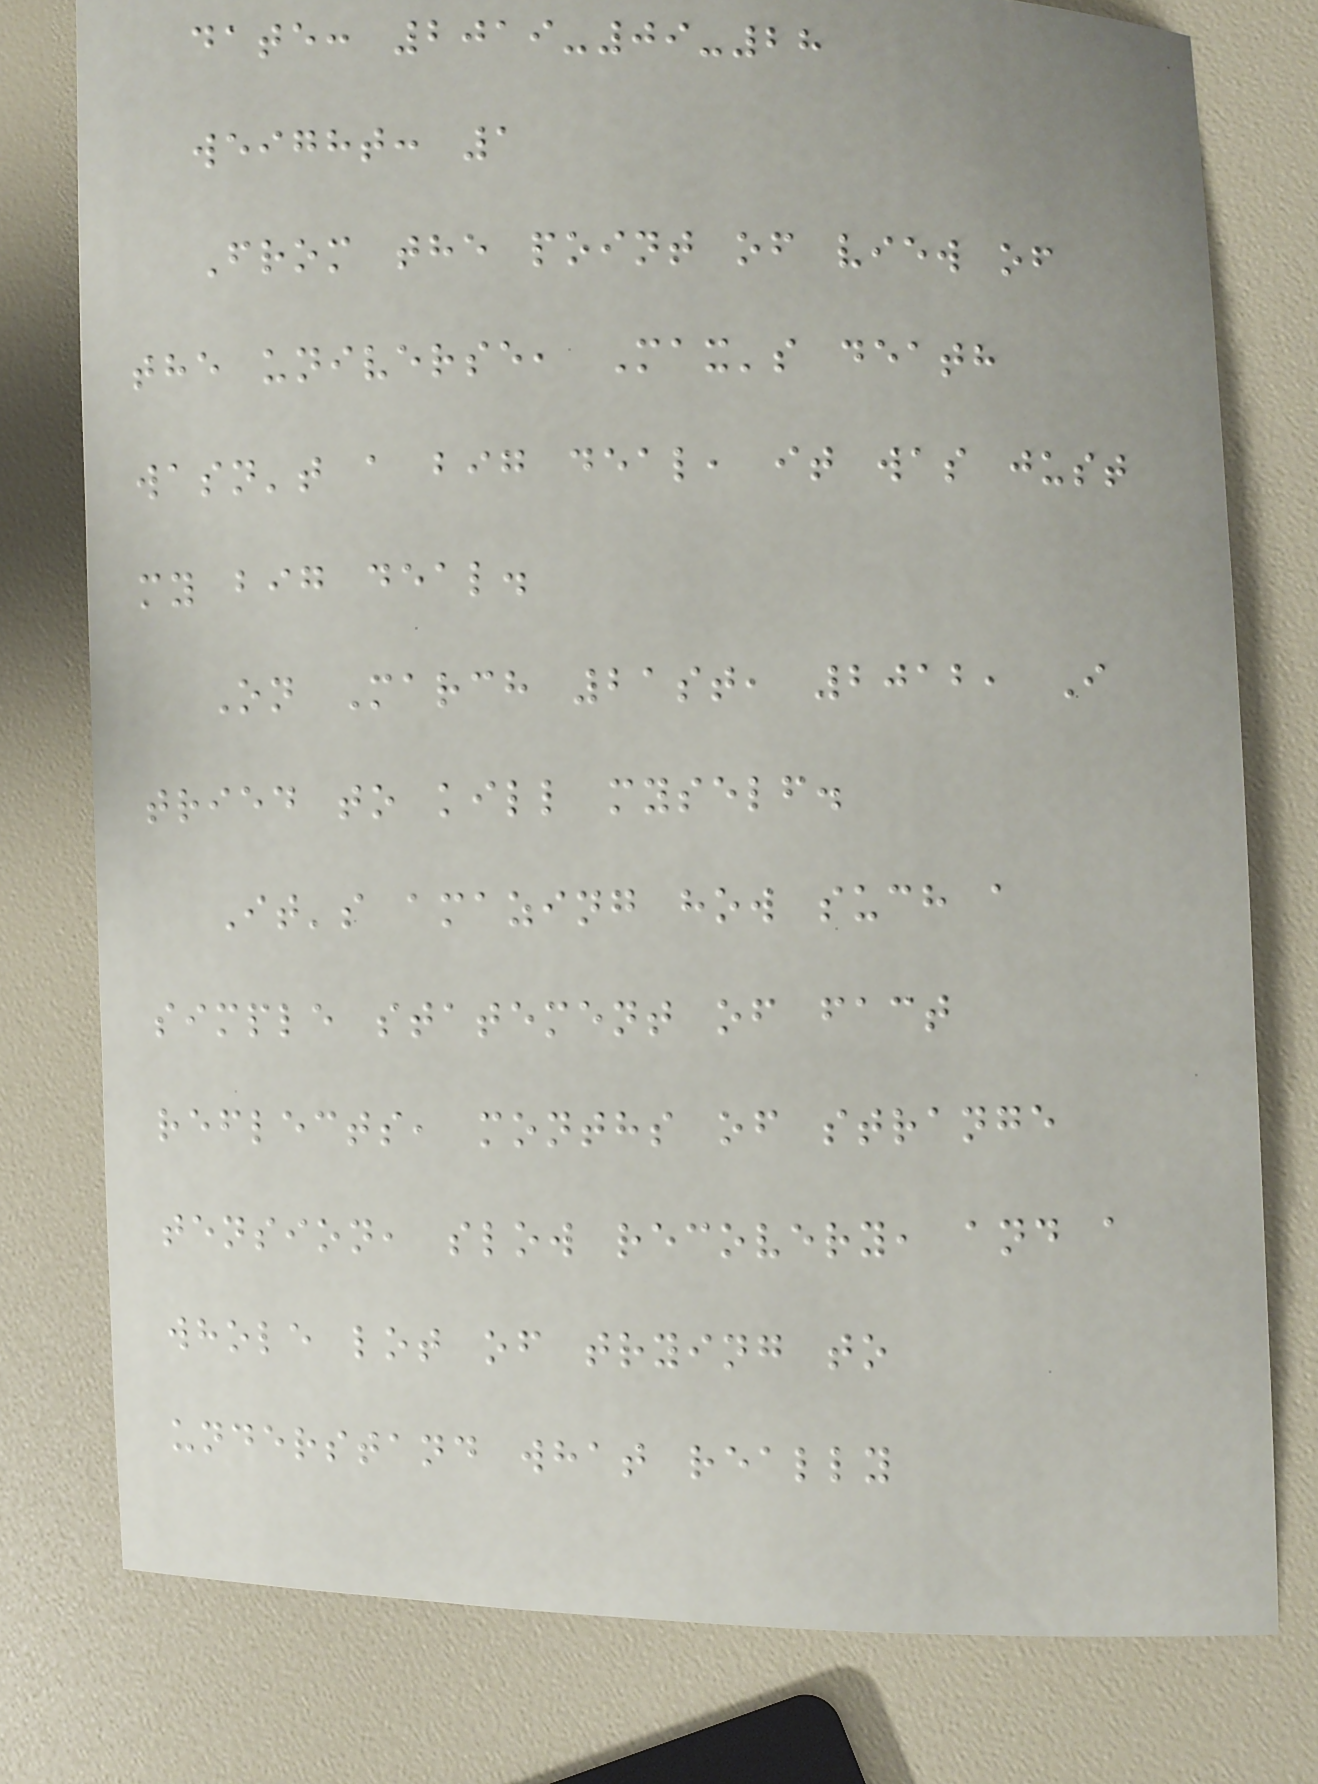date: 2019-09-28
weight: 1
From the point of view of
the universe, Max's death
wasn't a big deal, it was just
my big deal.
On March 21st, 2012, I
tried to kill myself.
It's amazing how such a
simple statement of fact
reflects, months of strange
tension, slow recovery, and a
whole lot of trying to
understand what really
